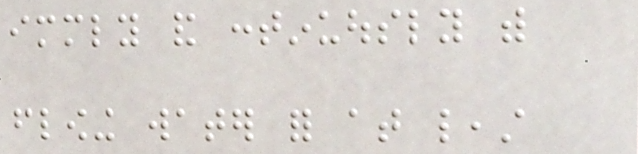immediately and continuously with
flowing water for at least
